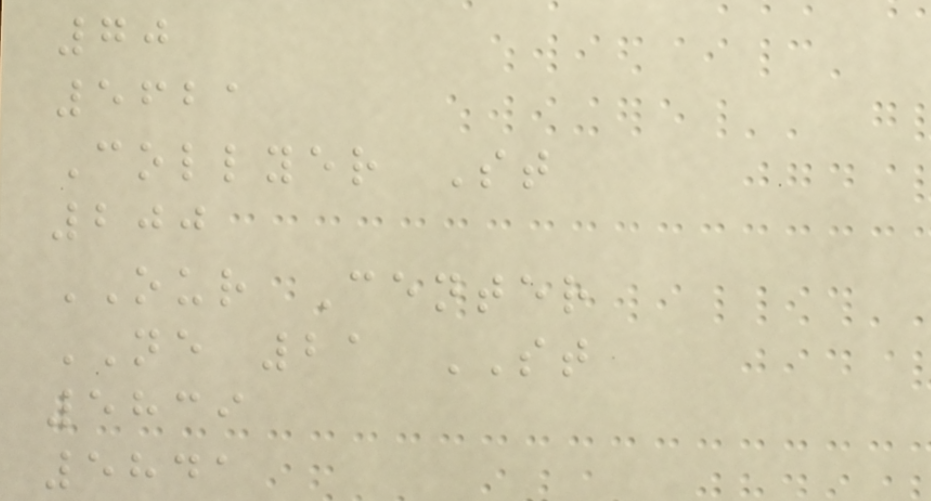70
5621
Collyer St
200
OUR Center
NE 21 ST
5839
5841
